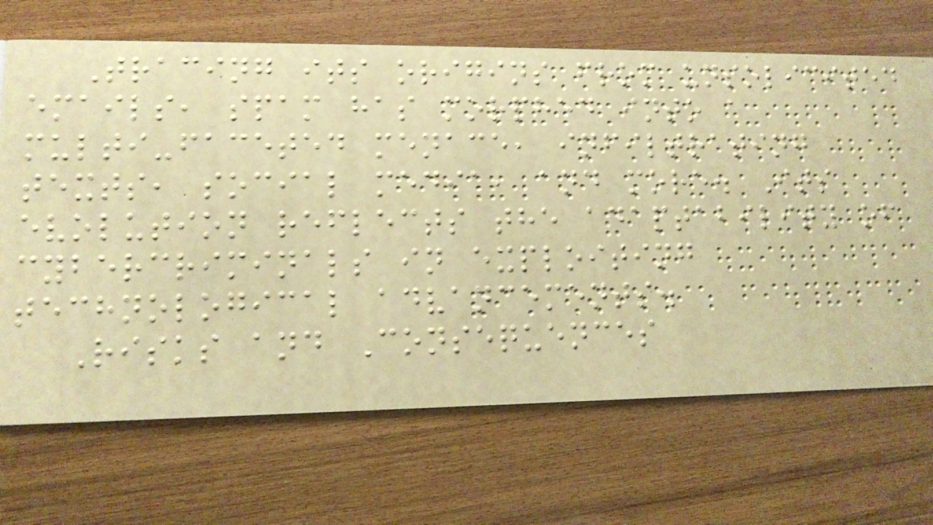Tracing its origins from unsolicited
emails, spam has morphed into a
multi-faceted menace, infiltrating
texts, social media, and more. Its
evolution reflects the adaptability of
cybercriminals in exploiting
technological advancements.
Risks and Consequences
